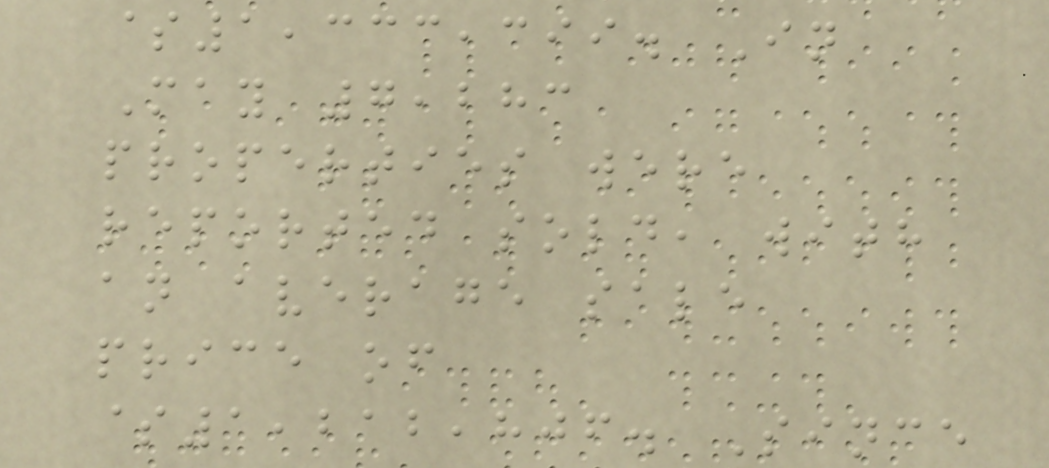$1,333,399. In
May 7,283
properties were
reported sold, with
an average sale
price of
$1,212,806. Since
